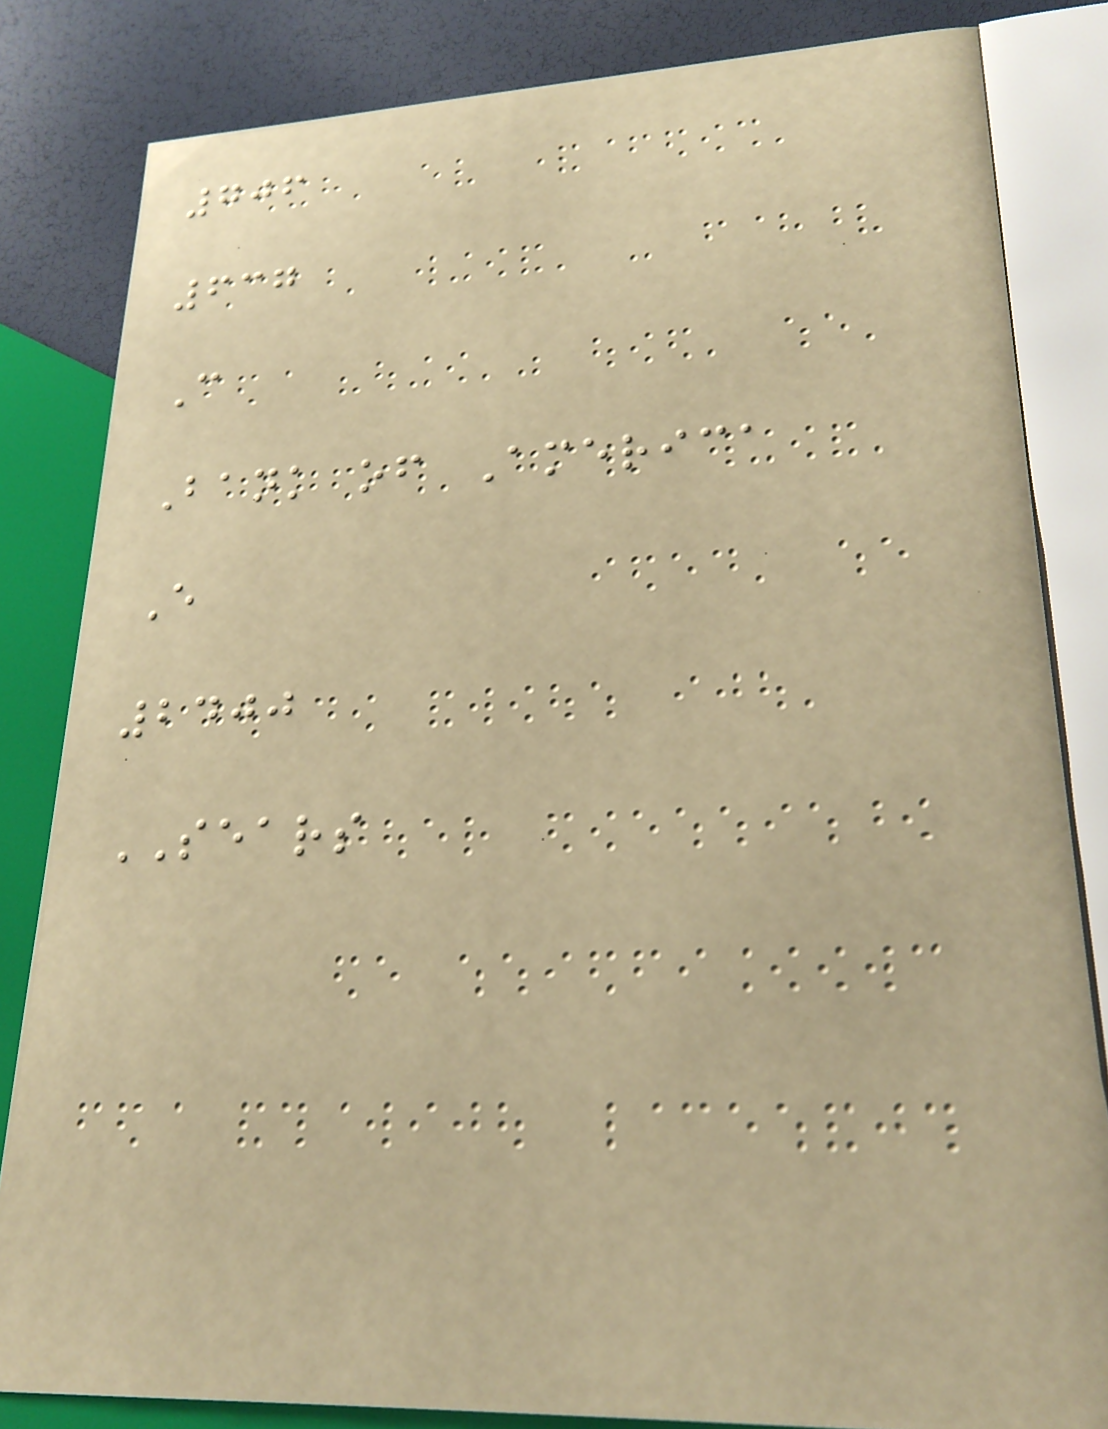706
637
C
Bank of America
E
2400
SEARS
